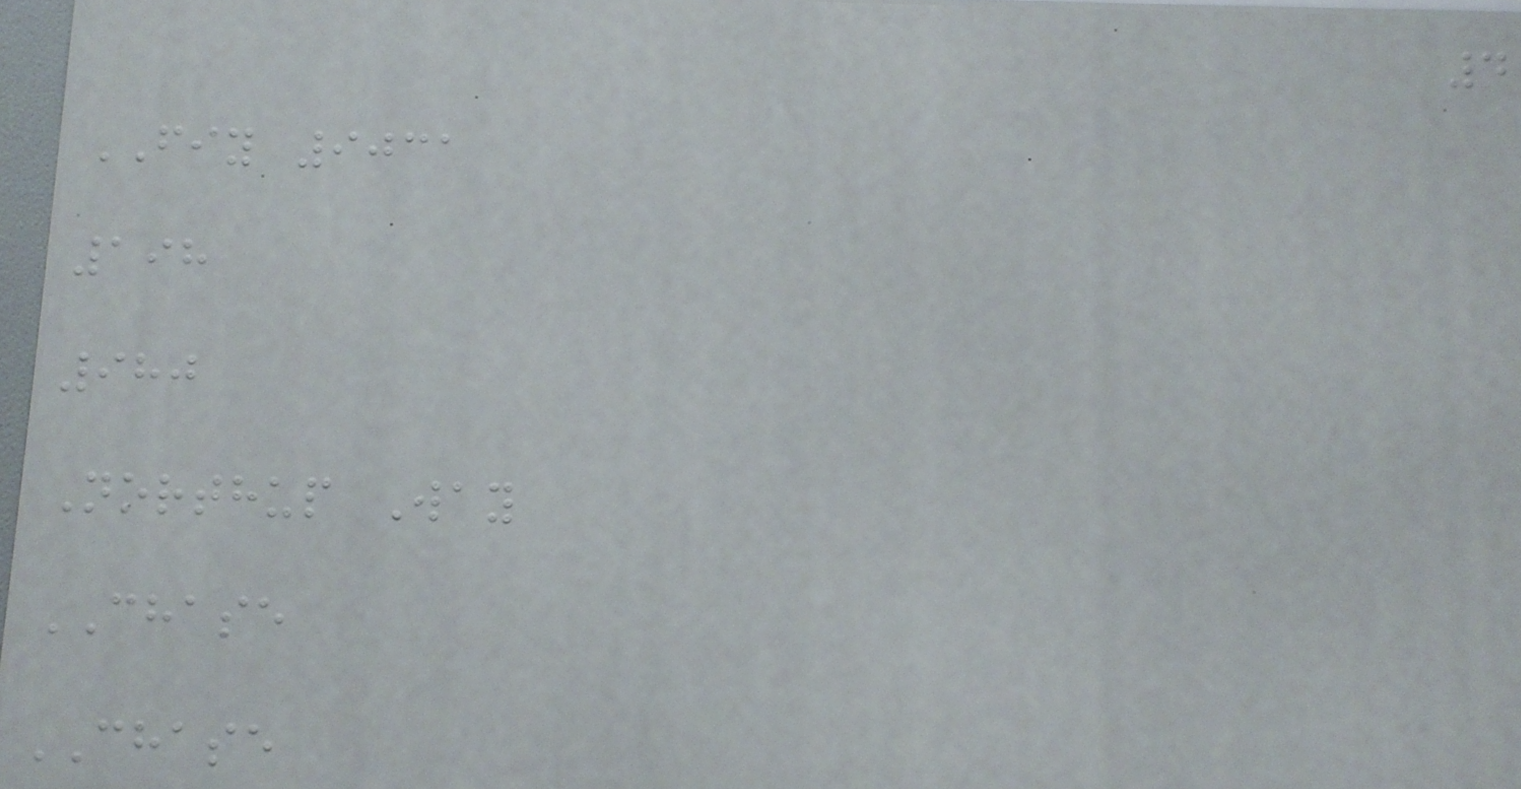4
FIY 9031
198
980
Northup Way
CHASE
CHASE
